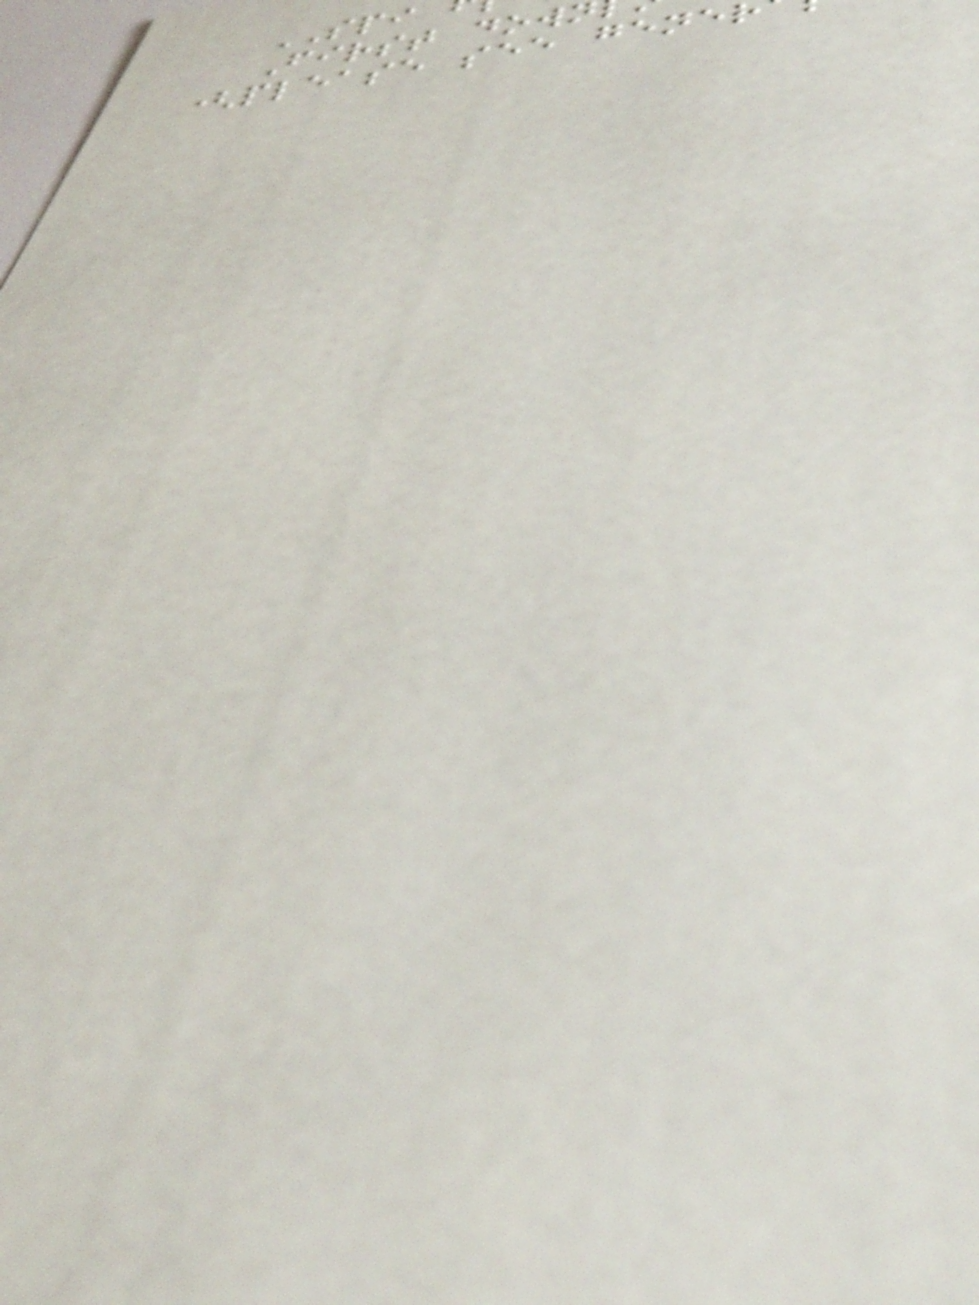SPI
First dow
(please see gene
